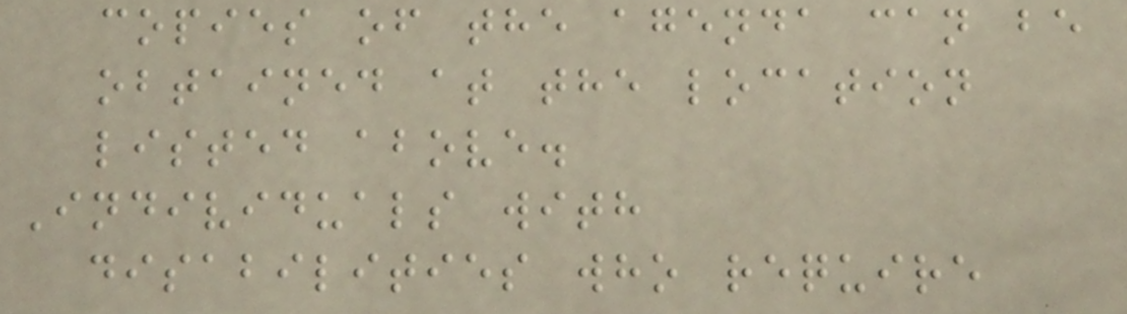copies of the agenda can be
obtained at the location
listed above.
Individuals with
disabilities who require
